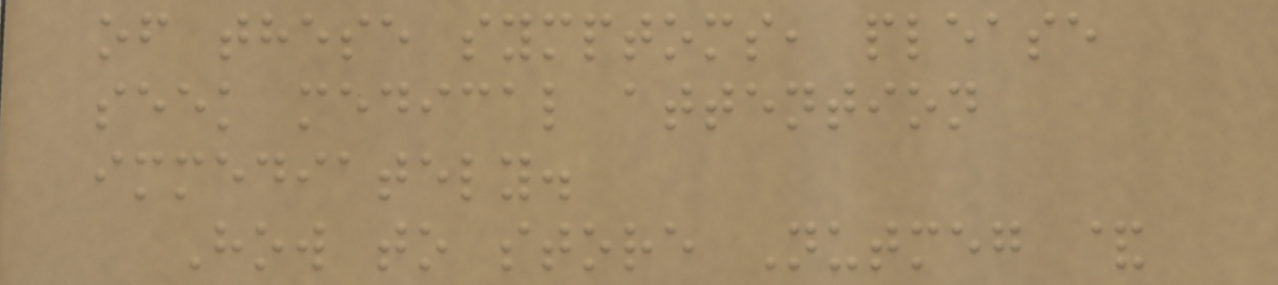of these symptoms, please
seek medical attention
immediately.
How to store Nutmeg &
